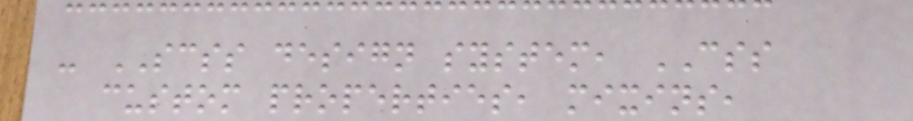- SCSS design system, CSS
custom properties, mixins,
